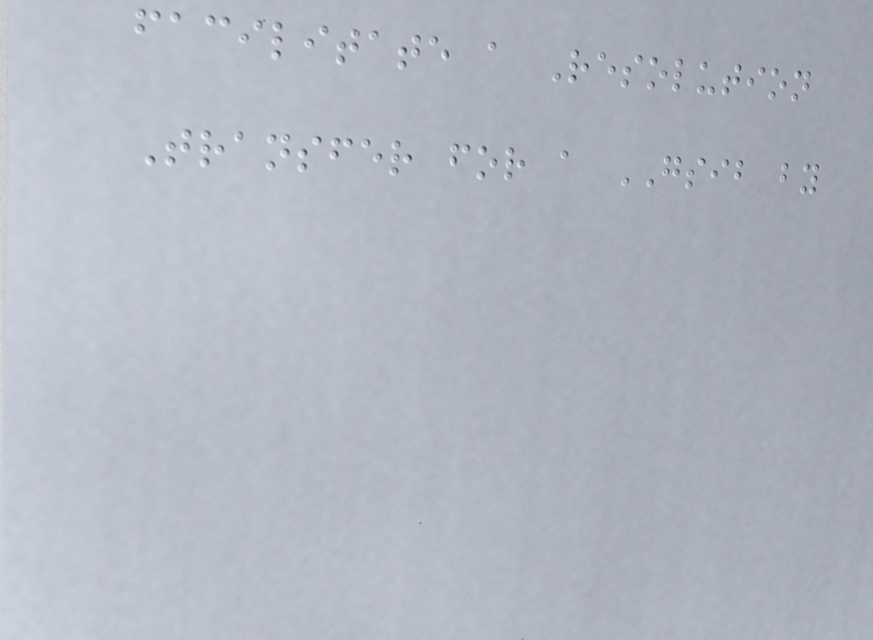facilitate a Resolution
Transfer for a GSIB by
